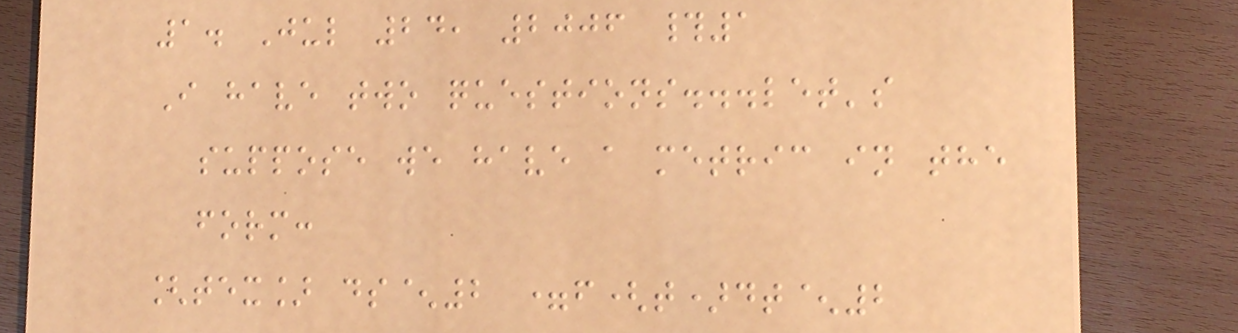1. Jul 24, 2006 #1
I have two questions...let's
suppose we have a metric in the
form:
[tex] ds^2 =f(t)dt^2
